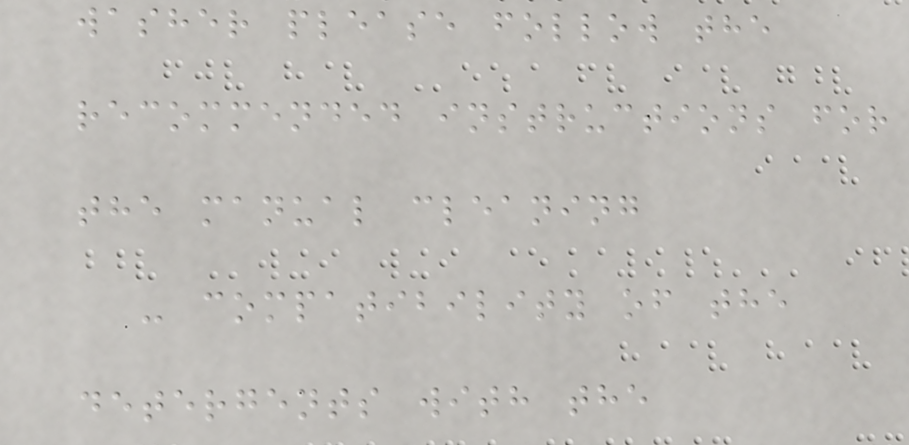washer please follow the
recommended instructions for
the manual cleaning
- compatibility of the
detergents with the
